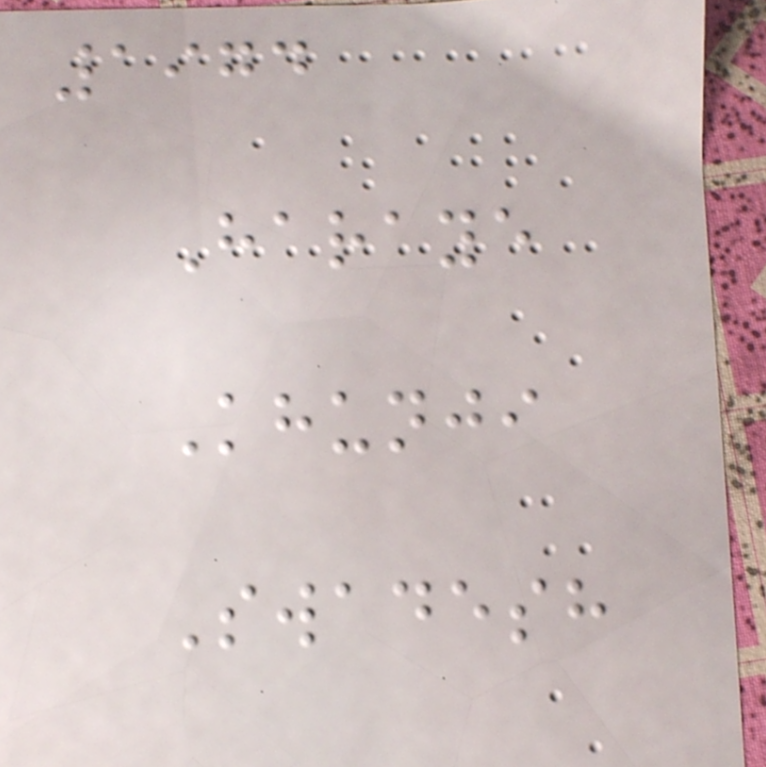1974
Haraye
Khunji
Swadesh
